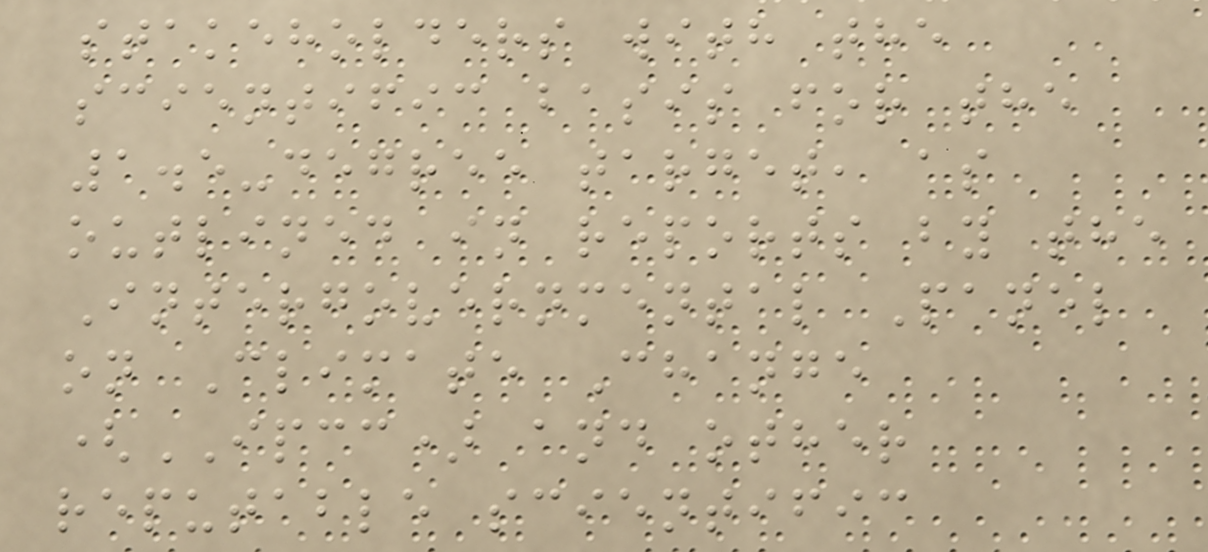stakeholders with the
scientific basis for the
1.5-degree target, as
outlined in reports by the
Intergovernmental Panel
on Climate Change
(IPCC) and other
reputable scientific
